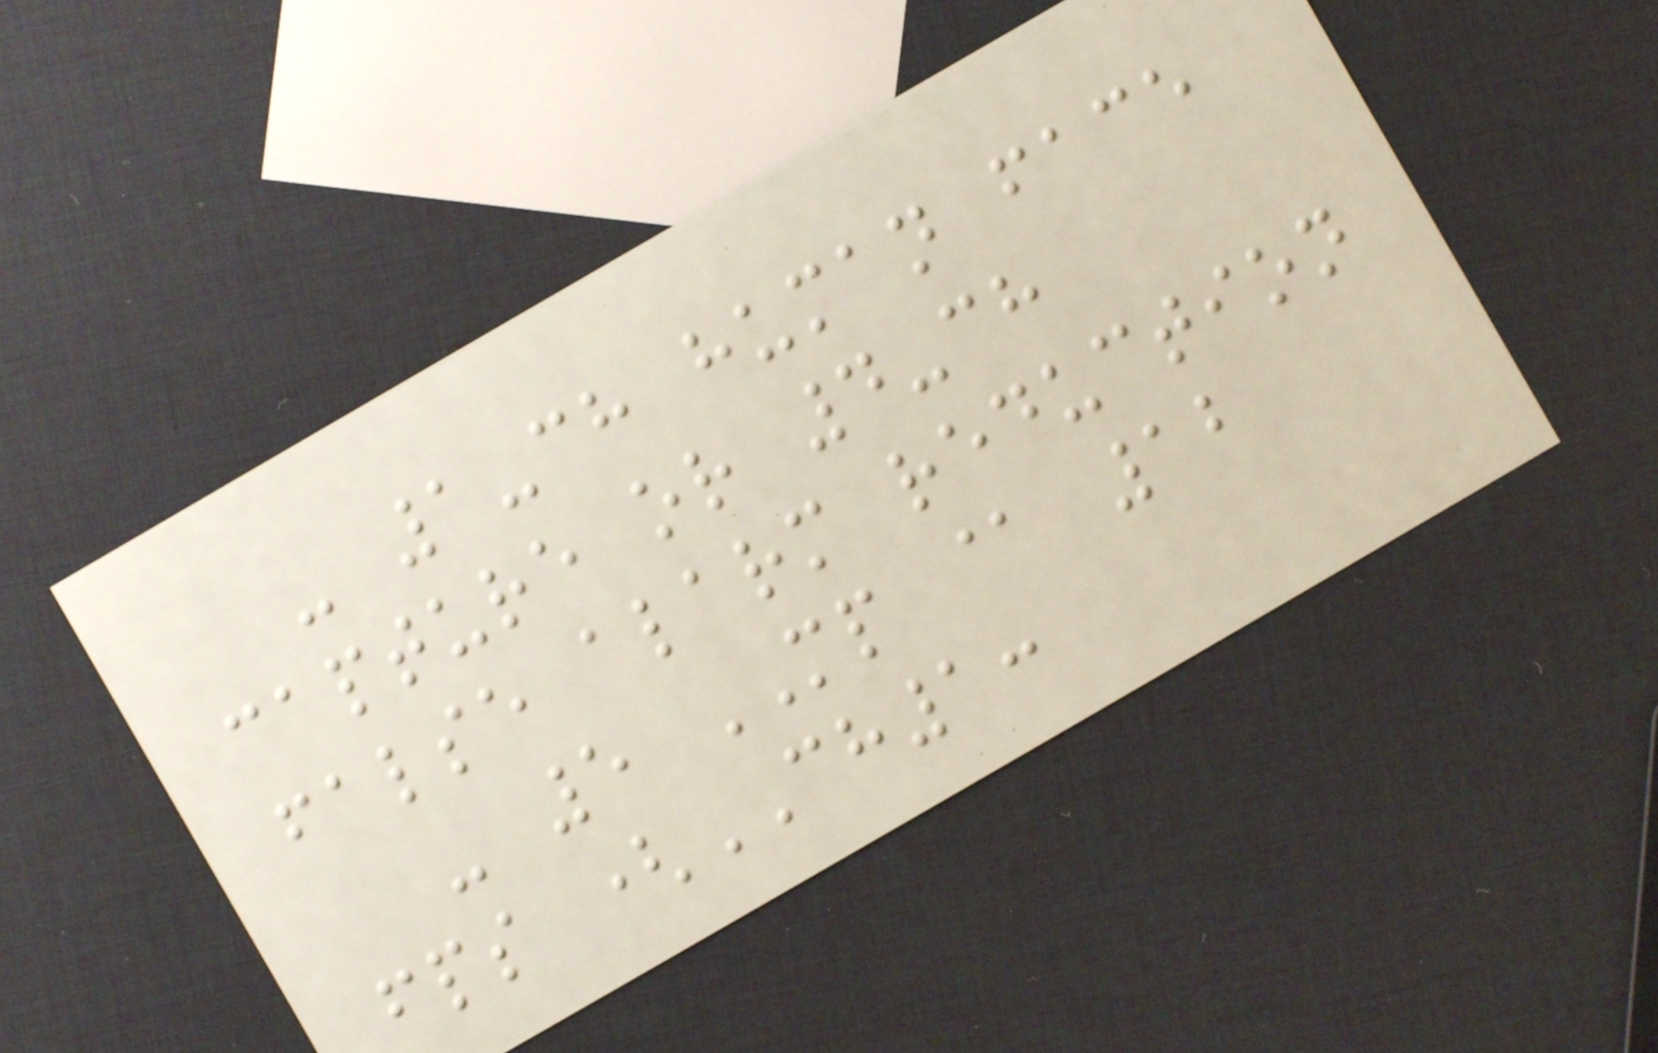- 1-ch human face
capture or 4-ch
false alarm reduction
- 5 MP @ 12
fps (CH1:
